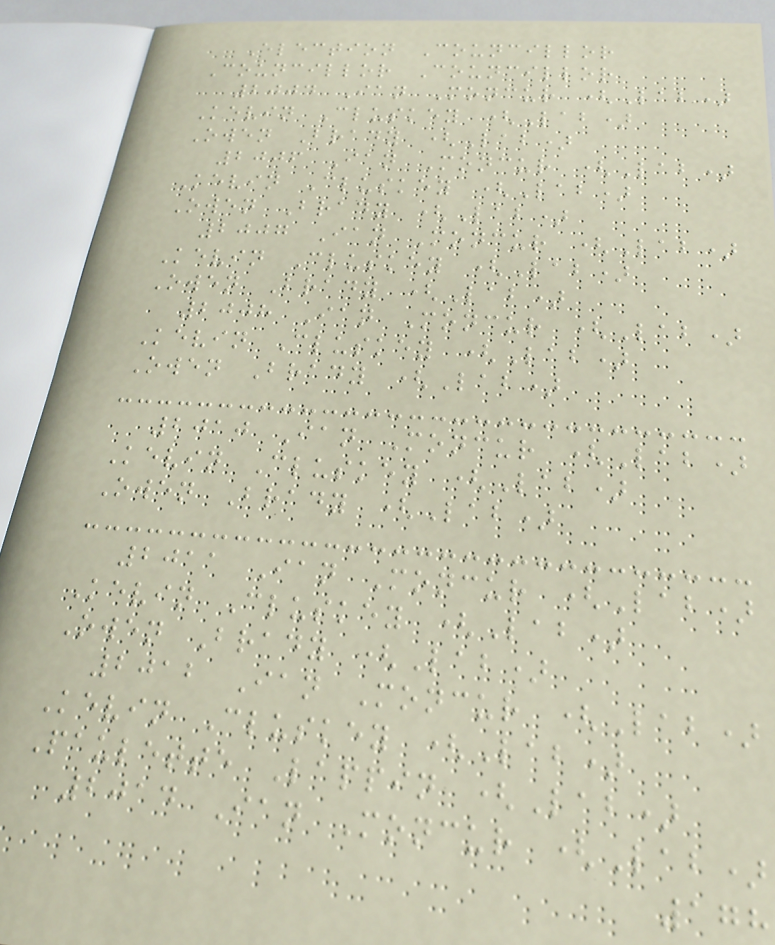Election Councillor
Councillor Councillor
2004 Ian Moncur (Lab)
Kevin Cluskey (Lab)
Owen Brady (Lab)
2006 Ian Moncur (Lab)
Kevin Cluskey (Lab)
Owen Brady (Lab)
2007 Ian Moncur (Lab)
Kevin Cluskey (Lab)
Owen Brady (Lab)
2008 Ian Moncur (Lab)
Kevin Cluskey (Lab)
Owen Brady (Lab)
2010 Ian Moncur (Lab)
Kevin Cluskey (Lab)
Owen Brady (Lab)
2011 Ian Moncur (Lab)
Kevin Cluskey (Lab)
Owen Brady (Lab)
2012 Ian Moncur (Lab)
Kevin Cluskey (Lab)
Paulette Lappin (Lab)
2014 Ian Moncur (Lab)
178
